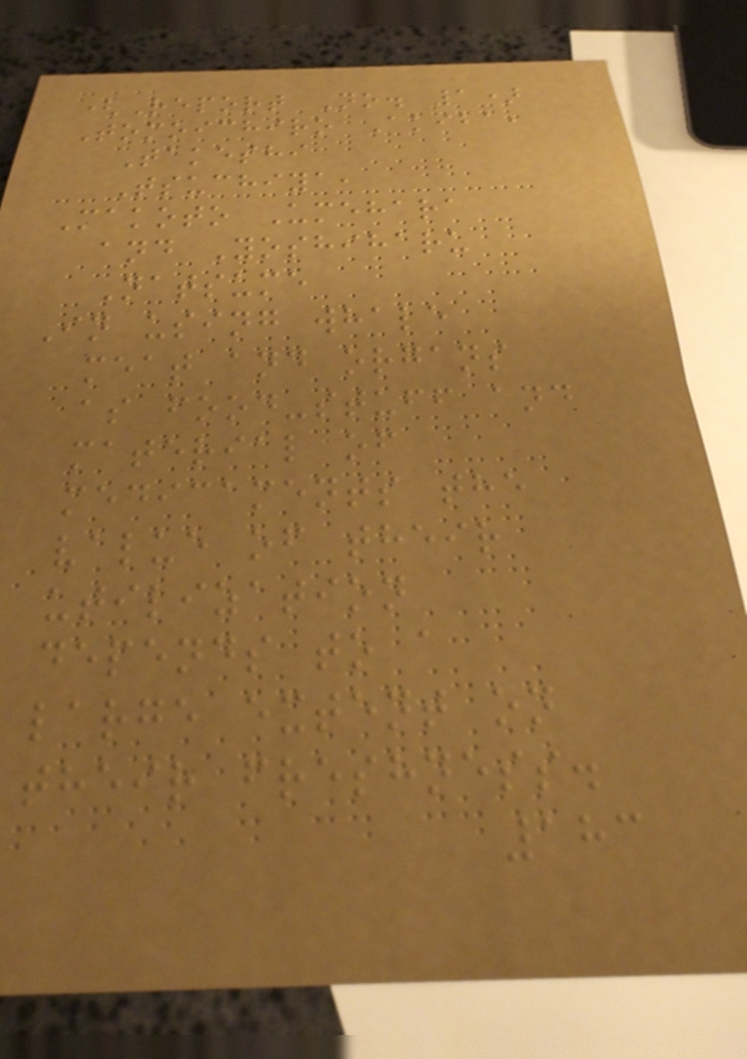(Report No. 1)
Tomoichiro Akiba,
Takeshi
Tsuchiya,
Makoto Umehara
and Yoshiharu
Natsume
In using whale
meat and organs
as food-stuff and
material of
medicaments the
value of their
utilization
depends to a
large extent on
their freshness.
183
